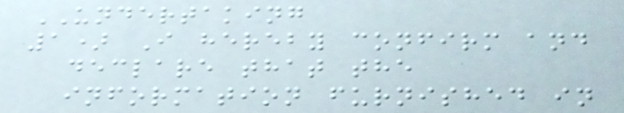UNDERTAKING
1) I hereby confirm and
declare that the
information furnished in
